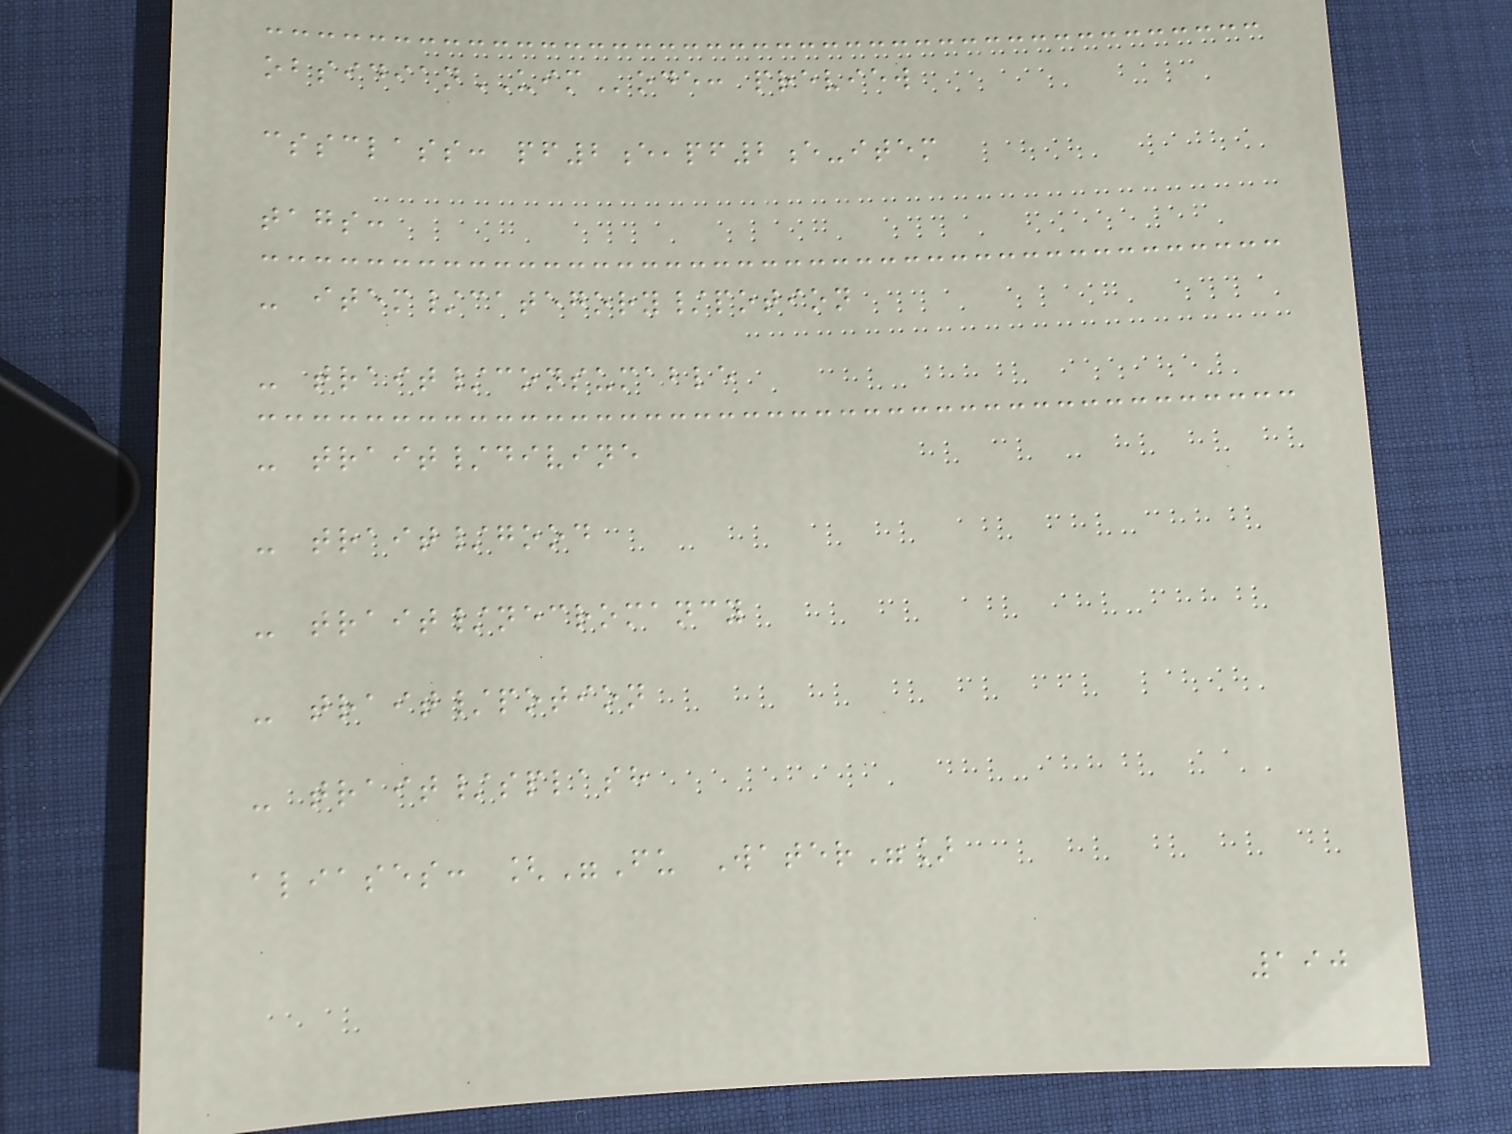obsidianUIMode: preview
cssclass: pf2e,pf2e-item
tags:
- item/category/potion
- trait/consumable
- trait/divine
- trait/good
- trait/necromancy
- trait/potion
- trait/splash
aliases: ["Fu Water"]
190
